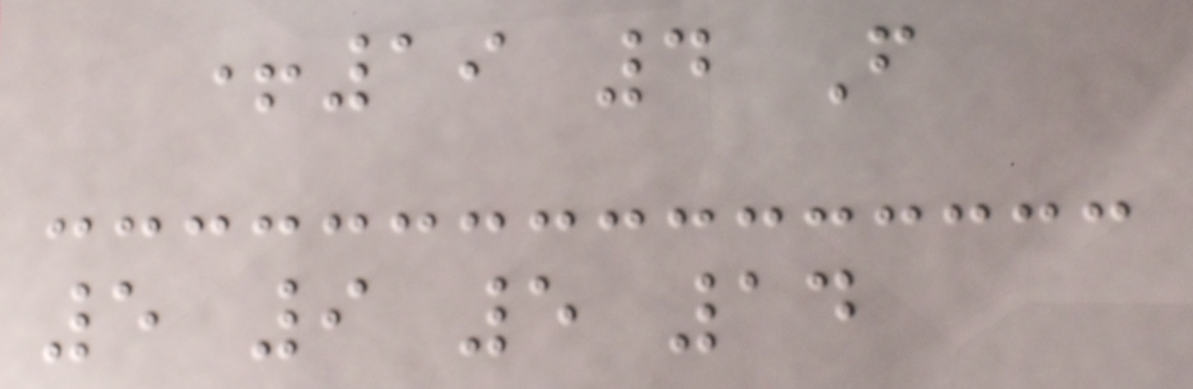+19 4 F
5 9 5 14
